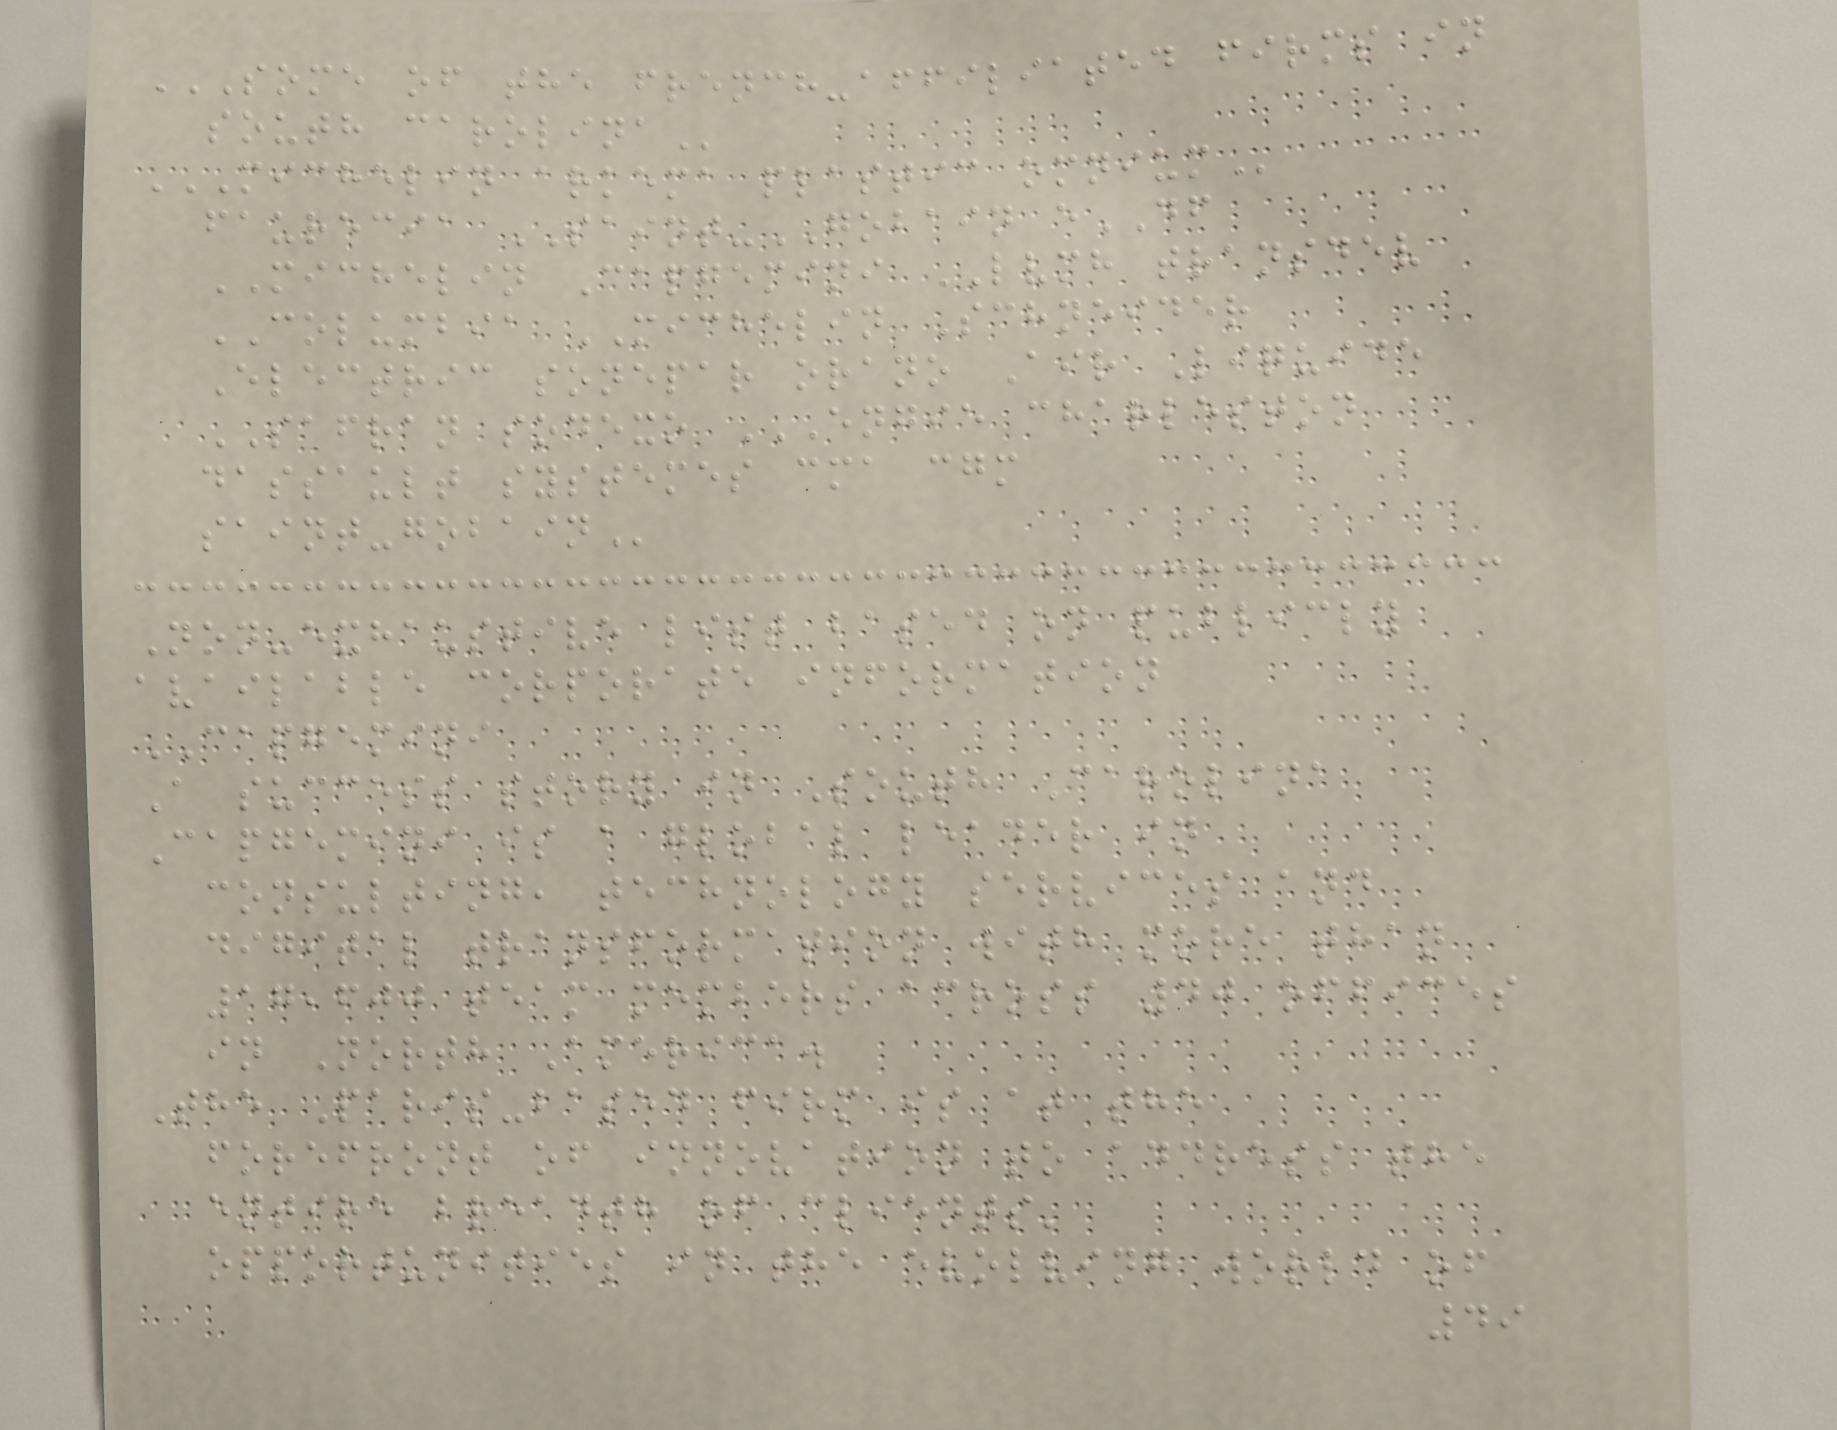SOME OF THE FRENCH-AFFILIATED FIRMS IN
SOUTH CAROLINA
MICHELIN ARKEMA PLASTIC OMNIUM
faurecia SAINT-GOBAIN eDF
MICHELIN Capgemini LVMH transdev
COLUMBIA MICHELIN Schneider
Electric sonepar orano Air Liquide
SAFRAN sodexo ENGIE CHARLESTON
DASSAULT SYSTEMES CMA CGM
SAINT-GOBAIN
Non-exhaustive list based on publicly
available corporate information
CAPGEMINI
A success story in South Carolina
Capgemini is a global leader in
consulting, technology services and
digital transformation with more than
17,600 team members across 40 offices
in North America.
The Paris-based firm is at the
forefront of innovation to address the
entire breadth of clients'
opportunities in the evolving world of
49
